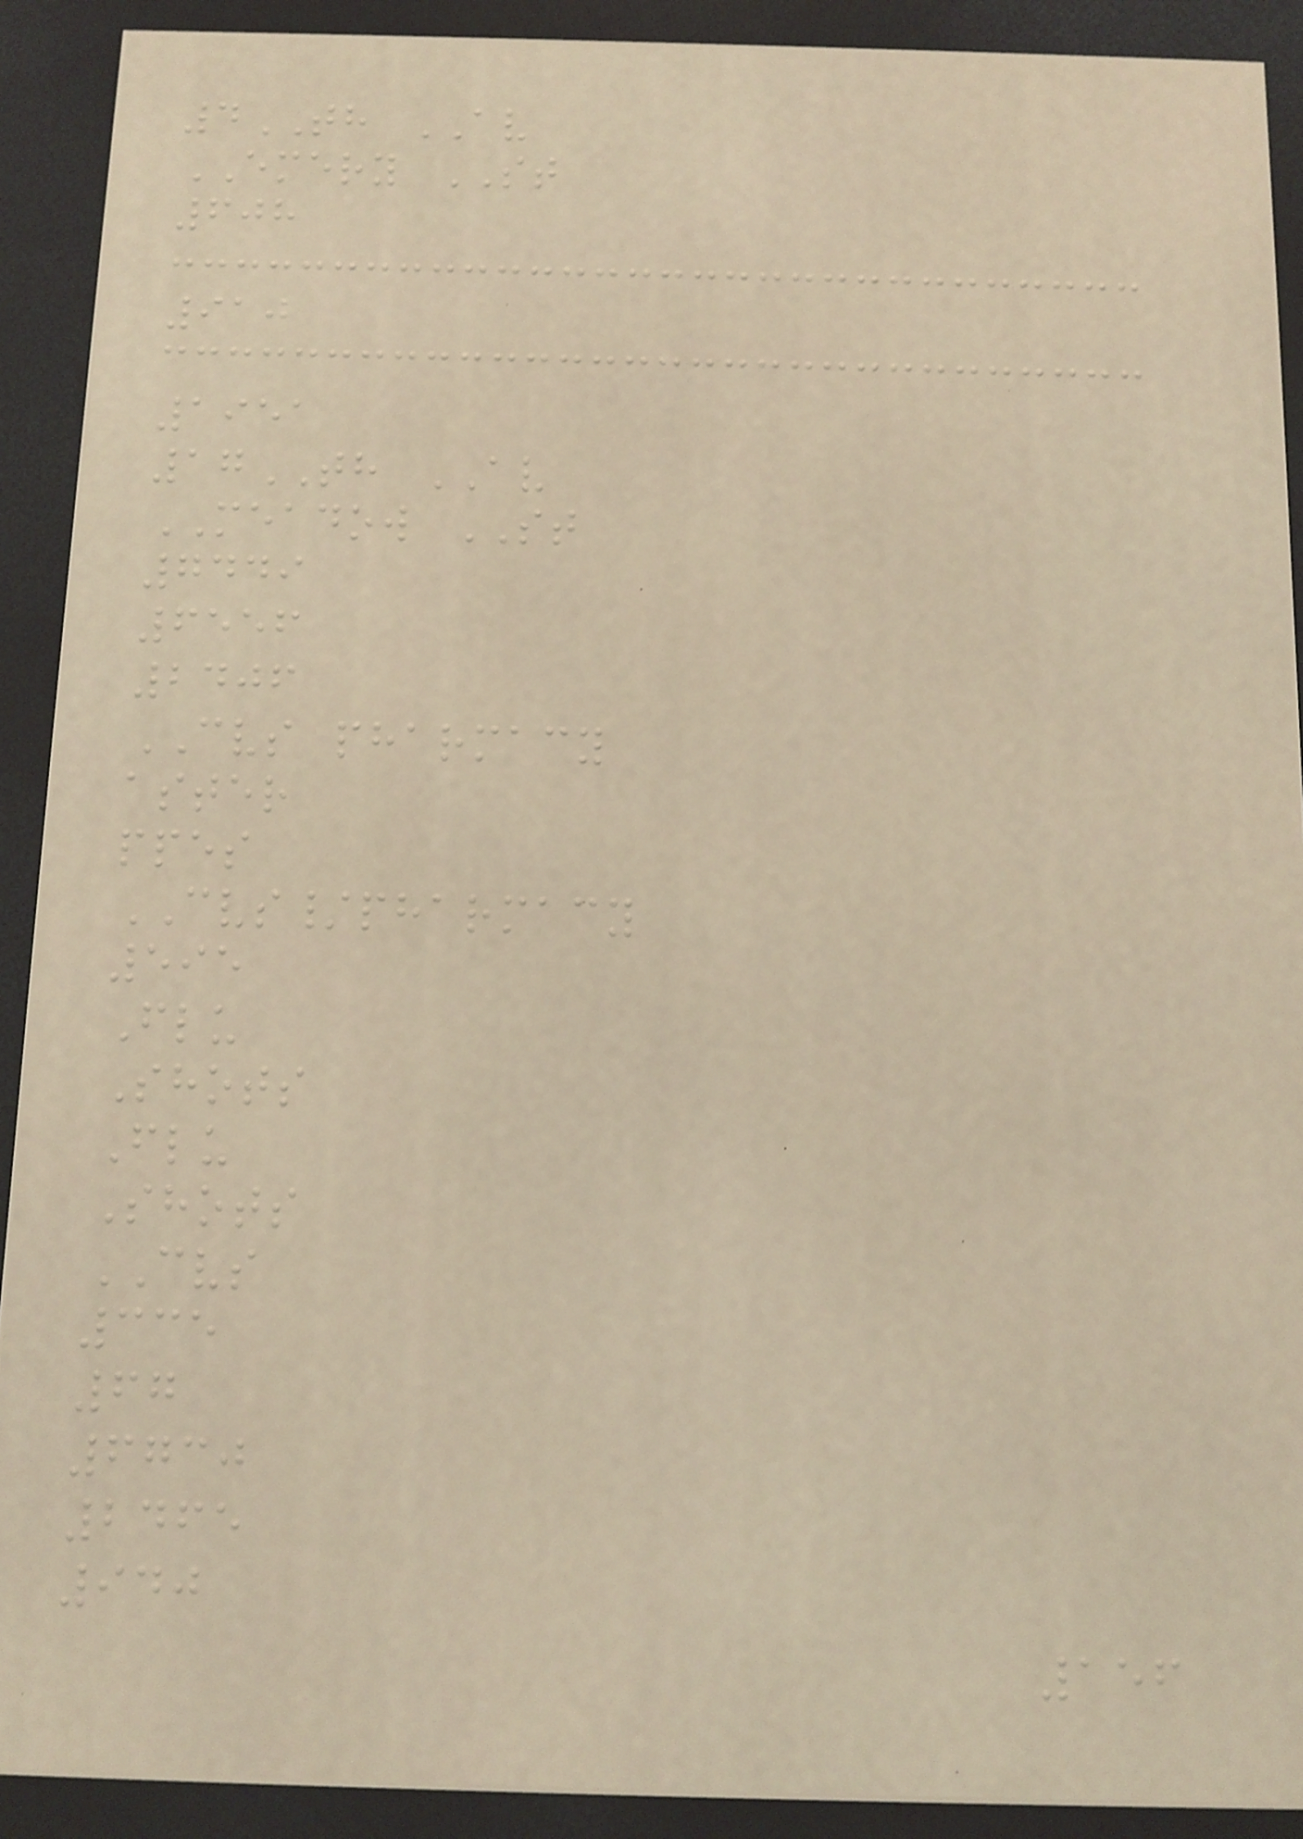4TH AV
EMERY ST
608
910
1951
17TH AV
MEADOW ST
7449
6556
2406
CVS pharmacy
aster
ppes
CVS/pharmacy
595
Flu
Shots
Flu
Shots
CVS
335
67
6730
2465
940
156
